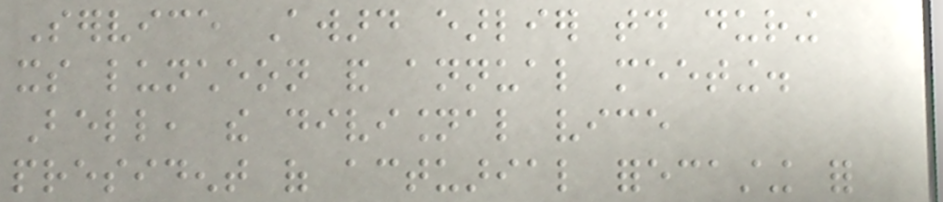Service Award earlier today during
its luncheon and annual meeting.
Bell, the divisional vice
president of actuarial forecasting for
